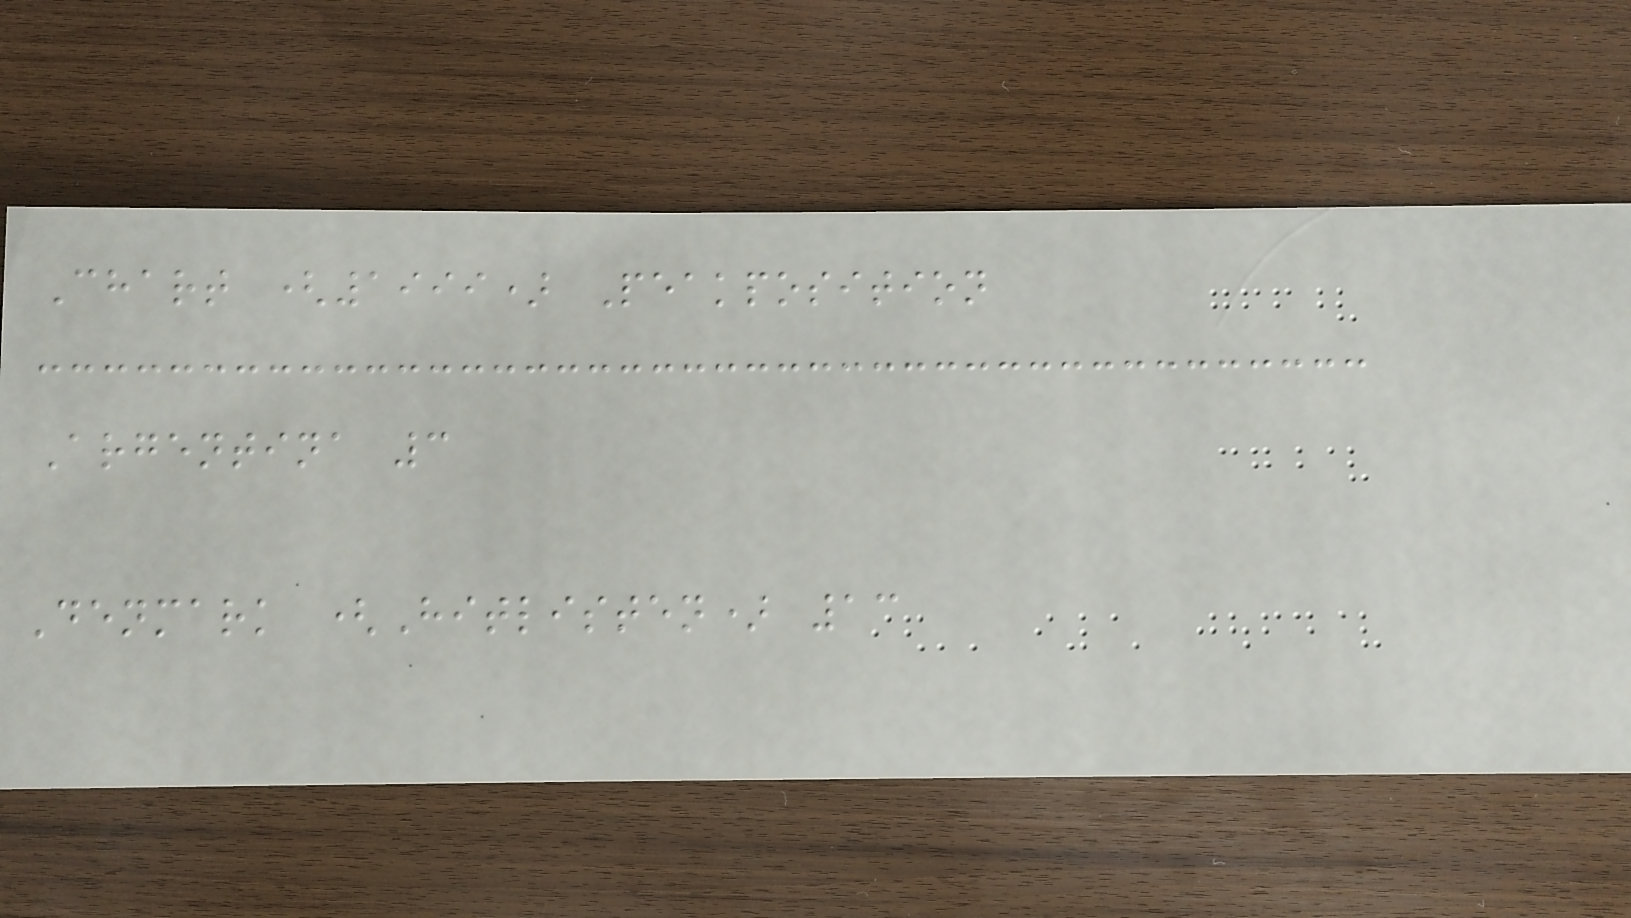Chart (1999) Peakposition
Argentina 3
Denmark (Hitlisten) 13
